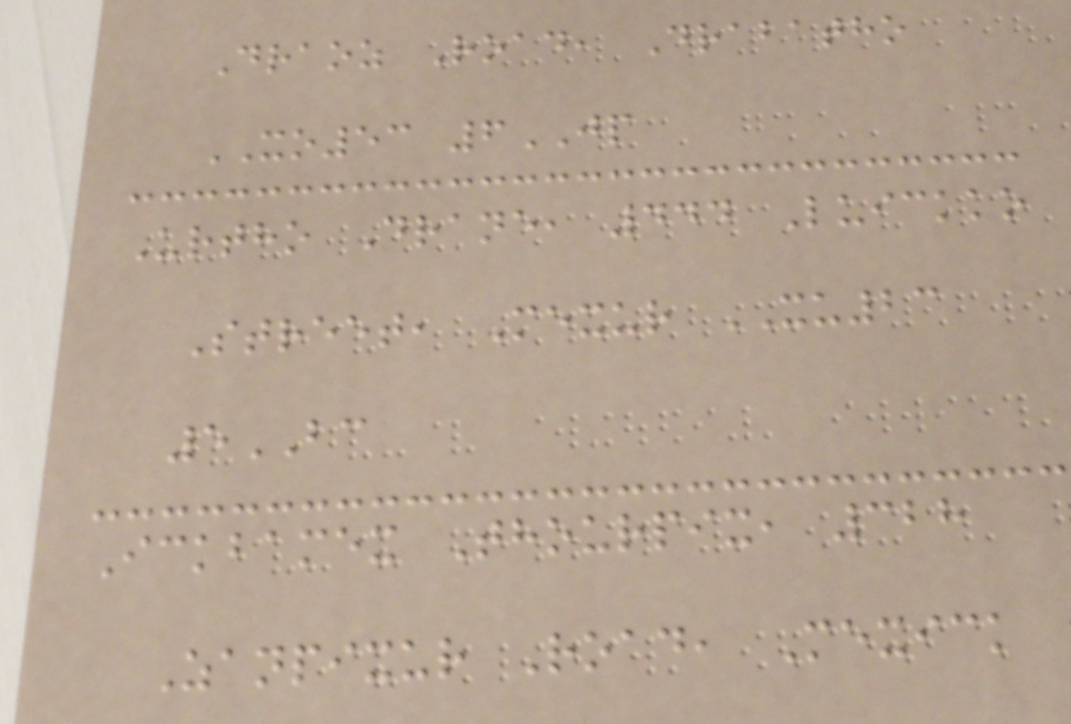Draoz Road, Drabatho
XO53 6JP
Urtho Drane, 444 Luickko
Street, Mexur XU23
5BC
Ickbamex Thourpix, 328
Zanpixur Road, Mexick
